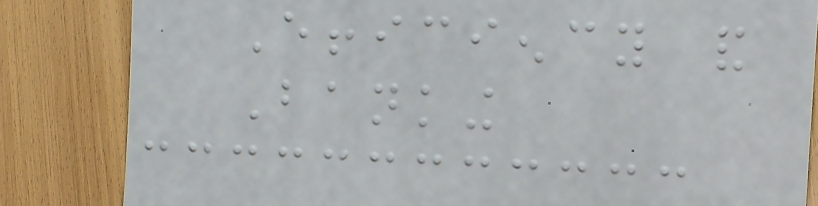Efficiency and
Banking
